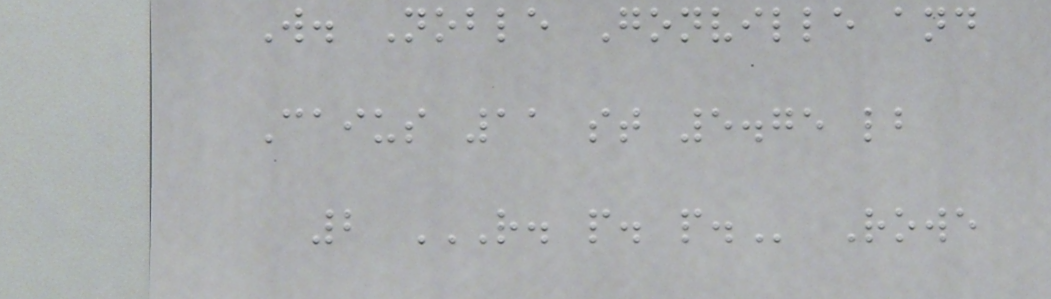W. Noble Gonville and
Caius 11 st 5.75 lb
2 R. P. P. Rowe
